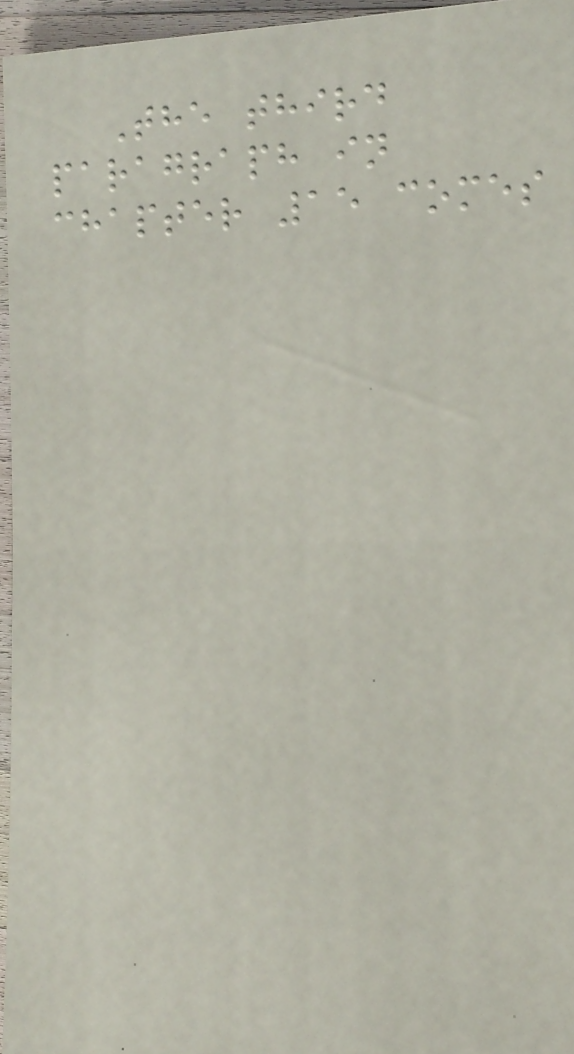The third
paragraph in
chapter 15 comes
